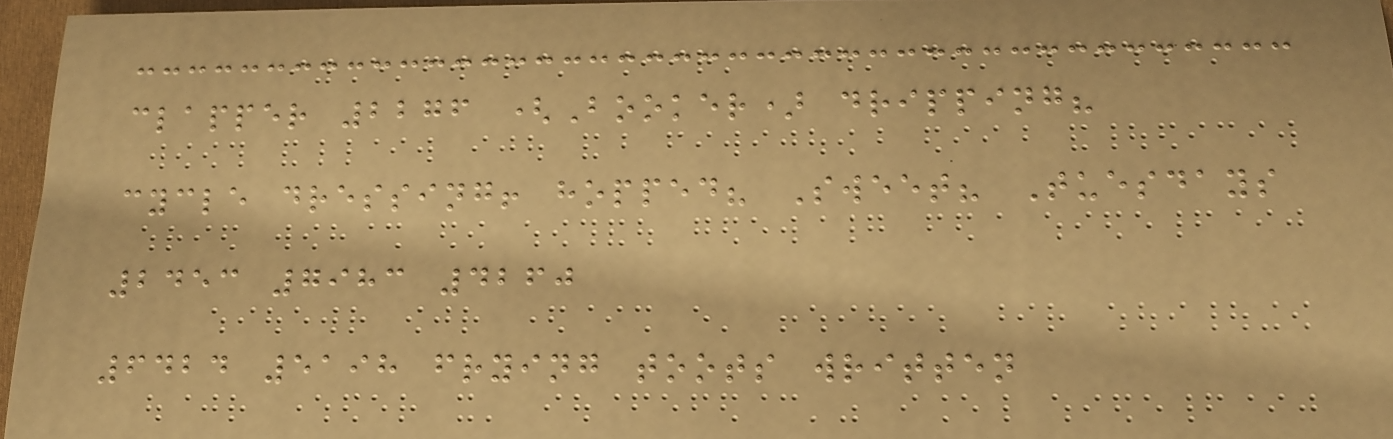clapper 2276 (Booker) dripping?
cycle dressing! hopped? Sweet? Tuesdays
2453 7983 4260
6424 5198 frying toots written
